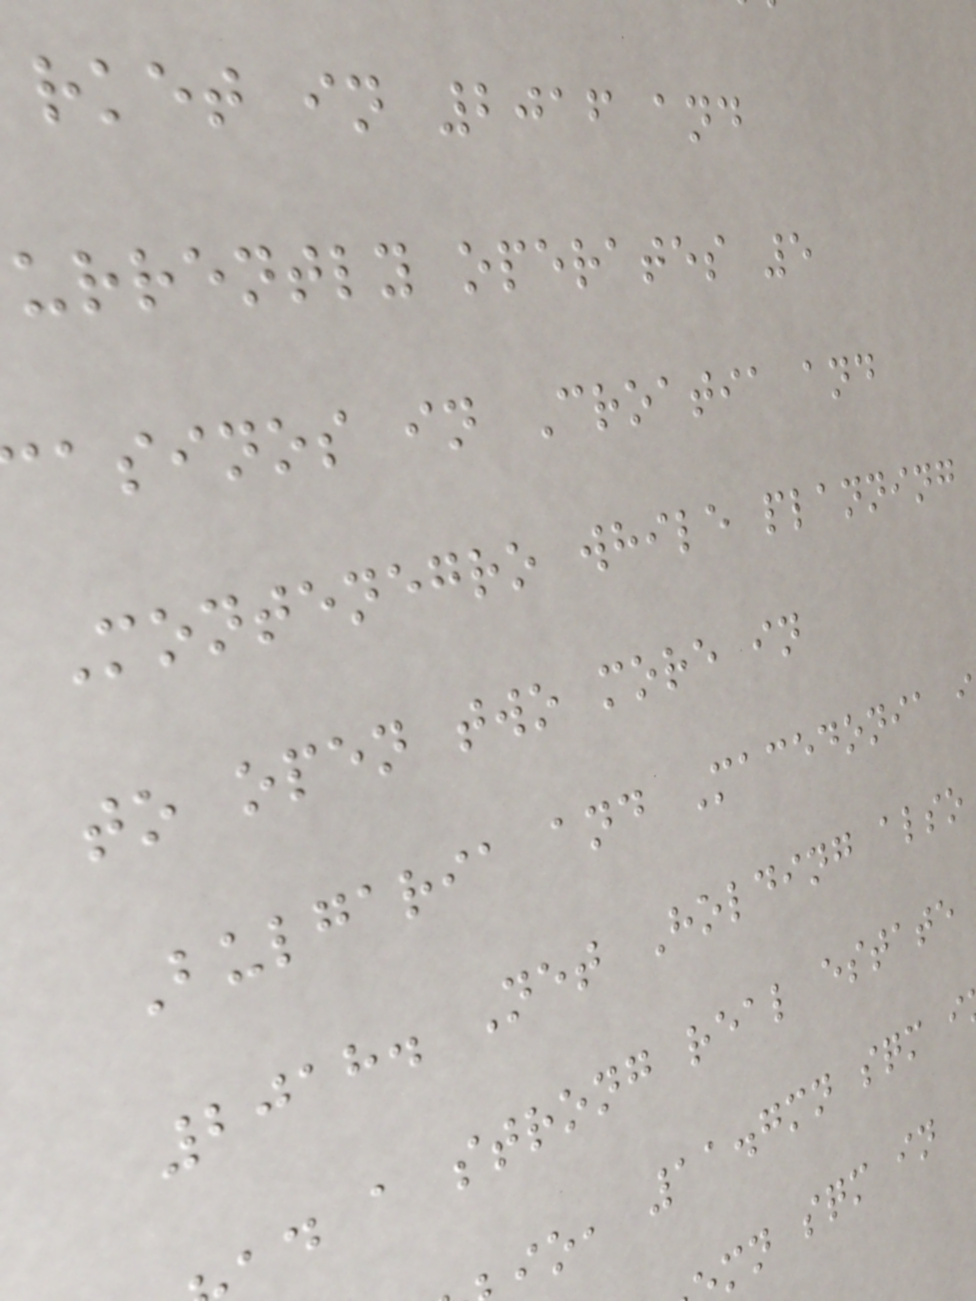rket in 2016 and
urrently operates 5
asinos in Croatia and
Montenegro while planning
to open two more in
Bulgaria and Macedonia i
2018. Net Holding also
d a strong real estate
io, 11.7mn sqm i
mn sqm in
